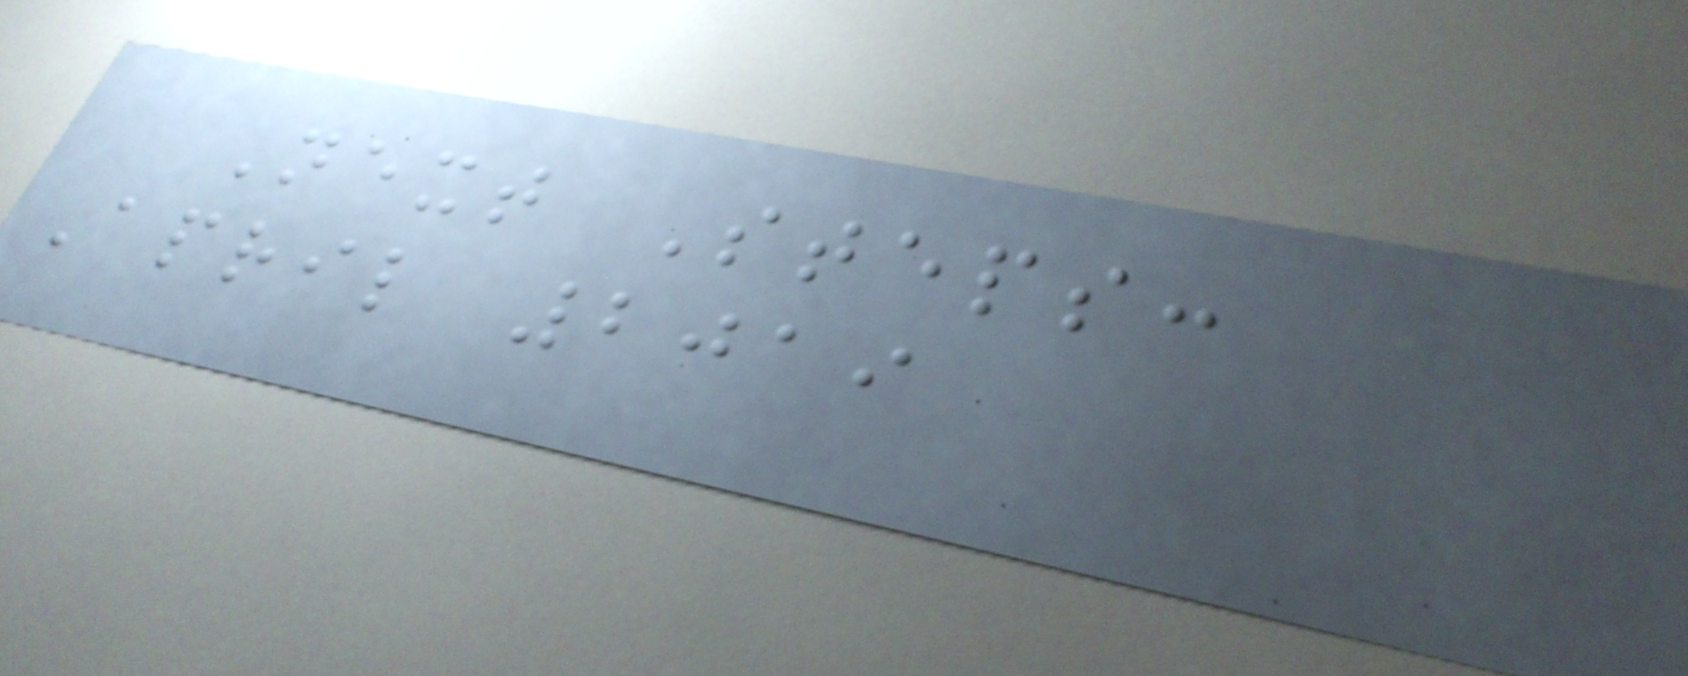Next Steps:
April 2019
